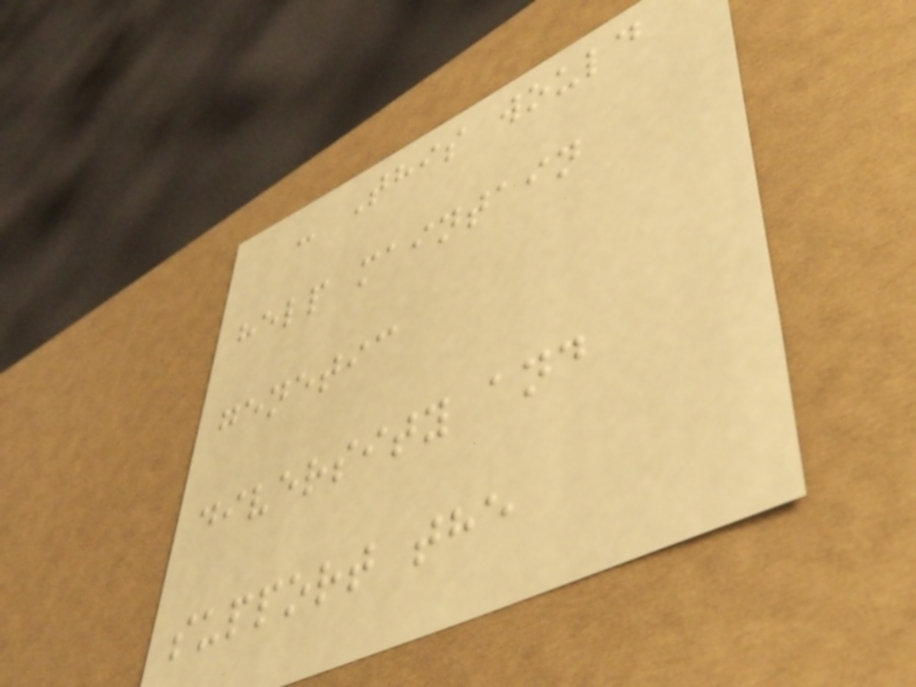- This would
help maintain
genetic
diversity and
support the
